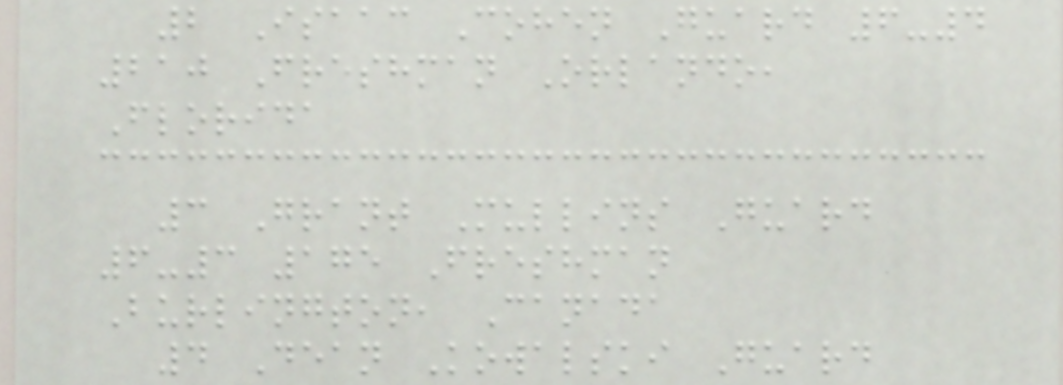2 Isaac Cohen Guard 6-4
210 Freshman Orlando,
Florida
3 Grant Mullins Guard
6-3 175 Freshman
Burlington, Canada
4 Dean Kowalski Guard
